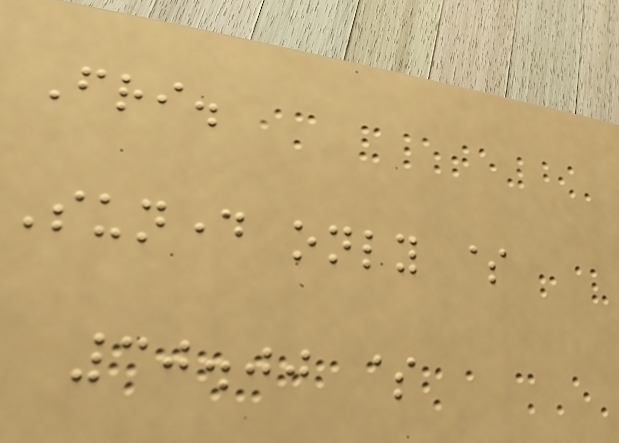Fri.
Sunday only $
30.00 $
